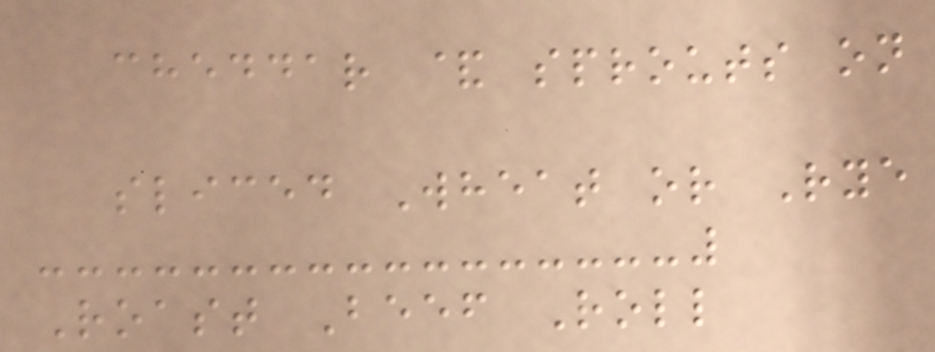cheddar & sprouts on
sliced Wheat or Rye
Roast Beef Roll
